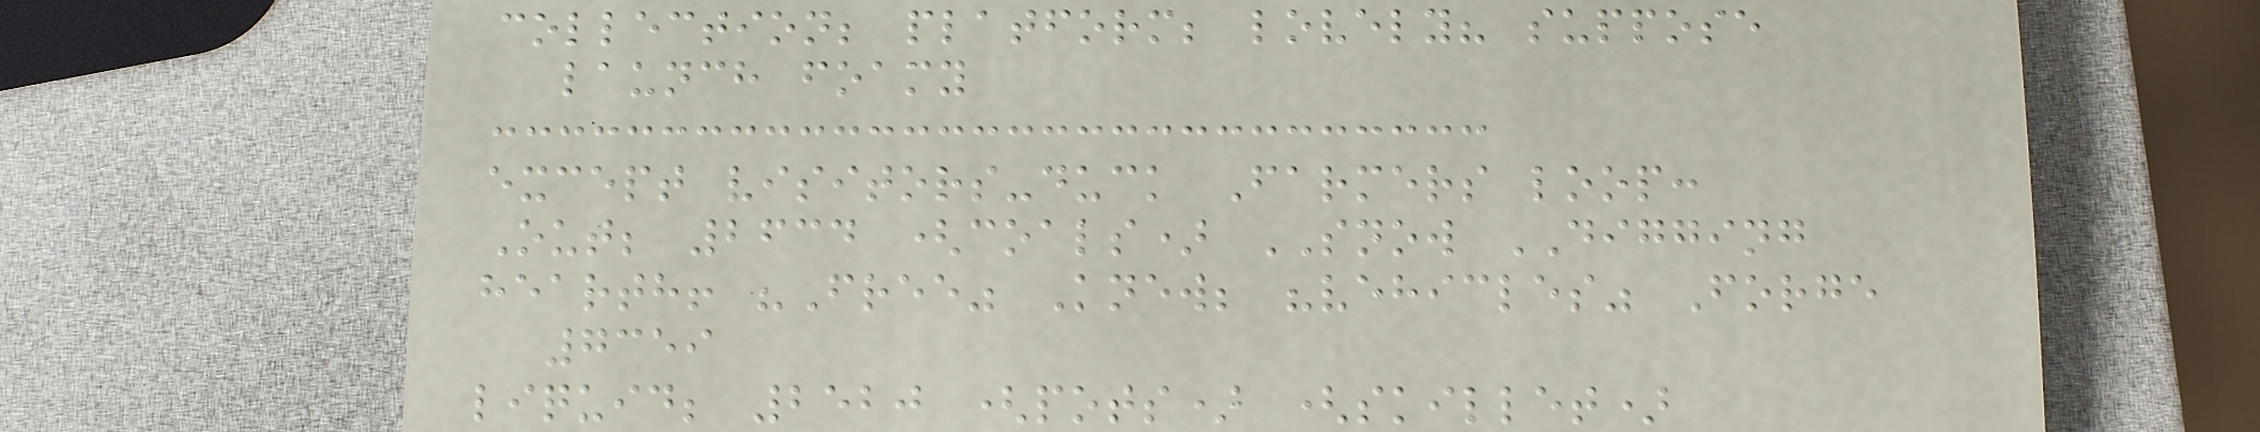collection; platform; lovely? suppose
launch foamy
except visitors-duck Farmers loop:
Out; 2634 (coals) SNOW DIGGING
hearth! "Free" Knew; "vehicles" Forge
7359
liquid; 2520 (pots) (skillet)
